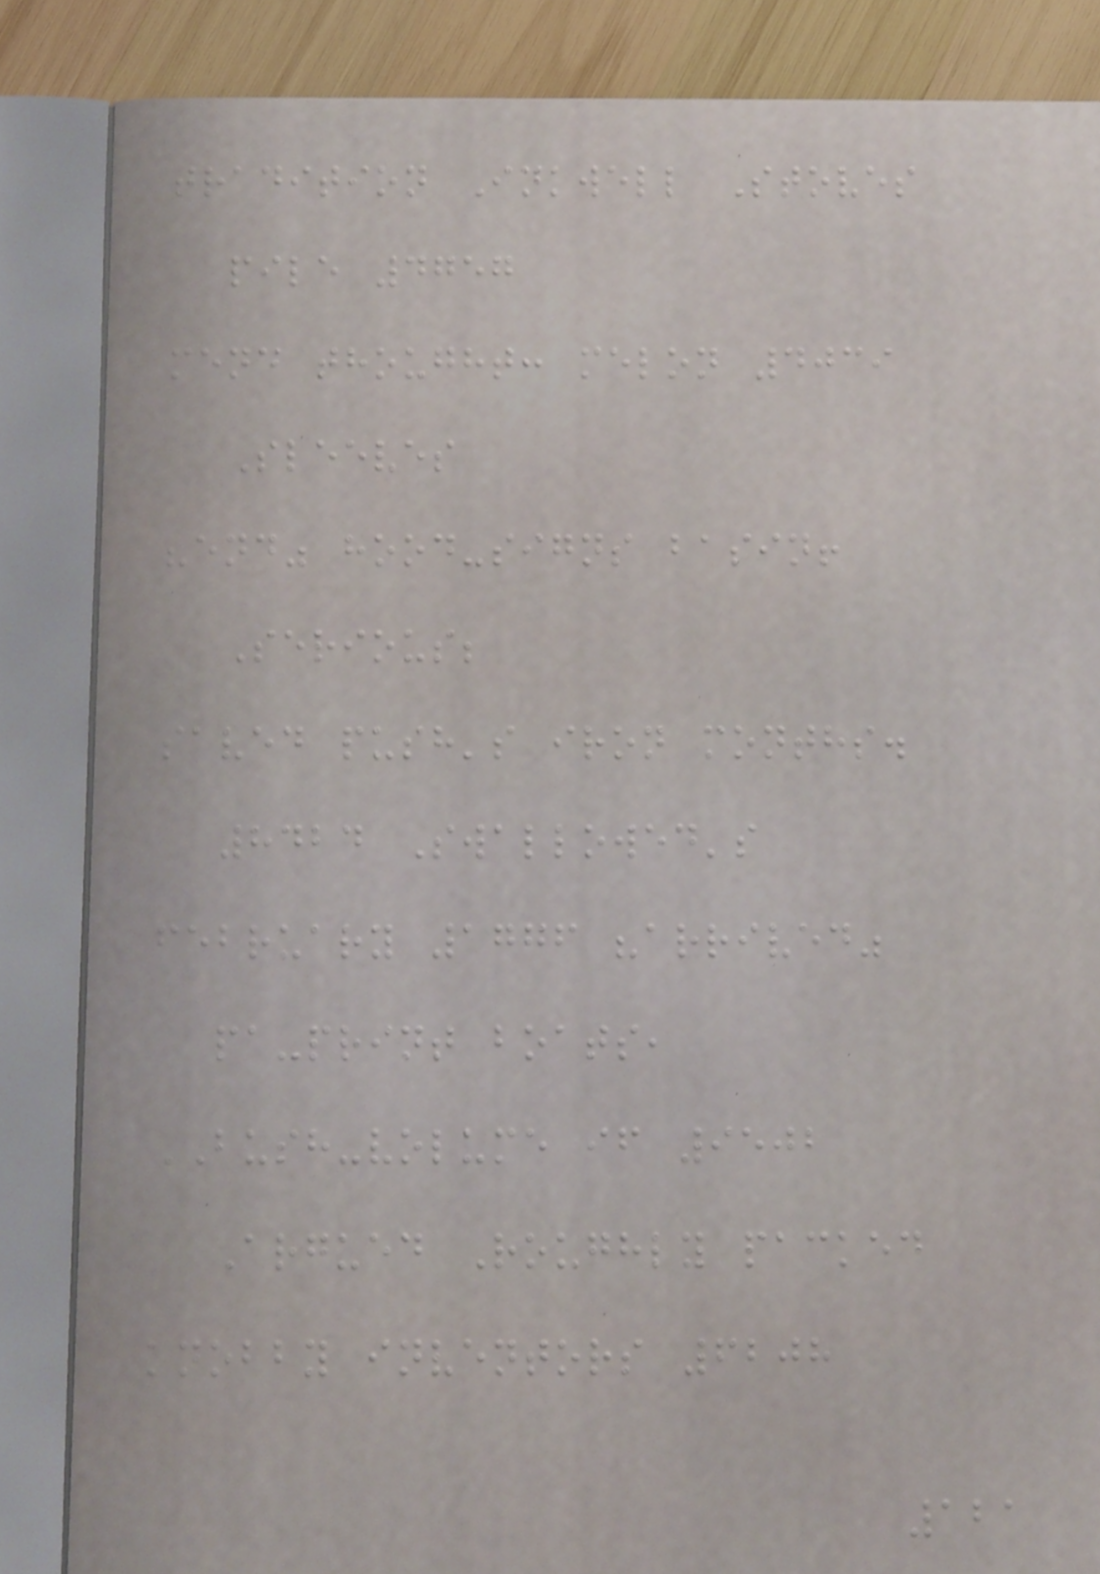tradition Inkwell Stoves
pile 4757
mend thought: melon 4039
Sleeves
"end" hood-signs basin!
Serious;
saved push's iron months.
8424 Swallowed's
february 1776 "arrived"
pa-print boats,
BUSH-volume if 9502
Argued Roughly packed
knobby inventors 6208
121
